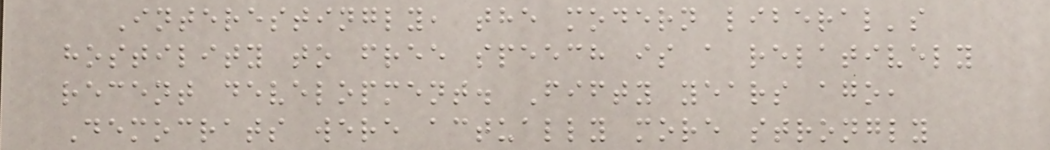Interestingly, the modern liberal's
hostility to free speech is a relatively
recent development. Fifty years ago,
Democrats were actually more strongly
